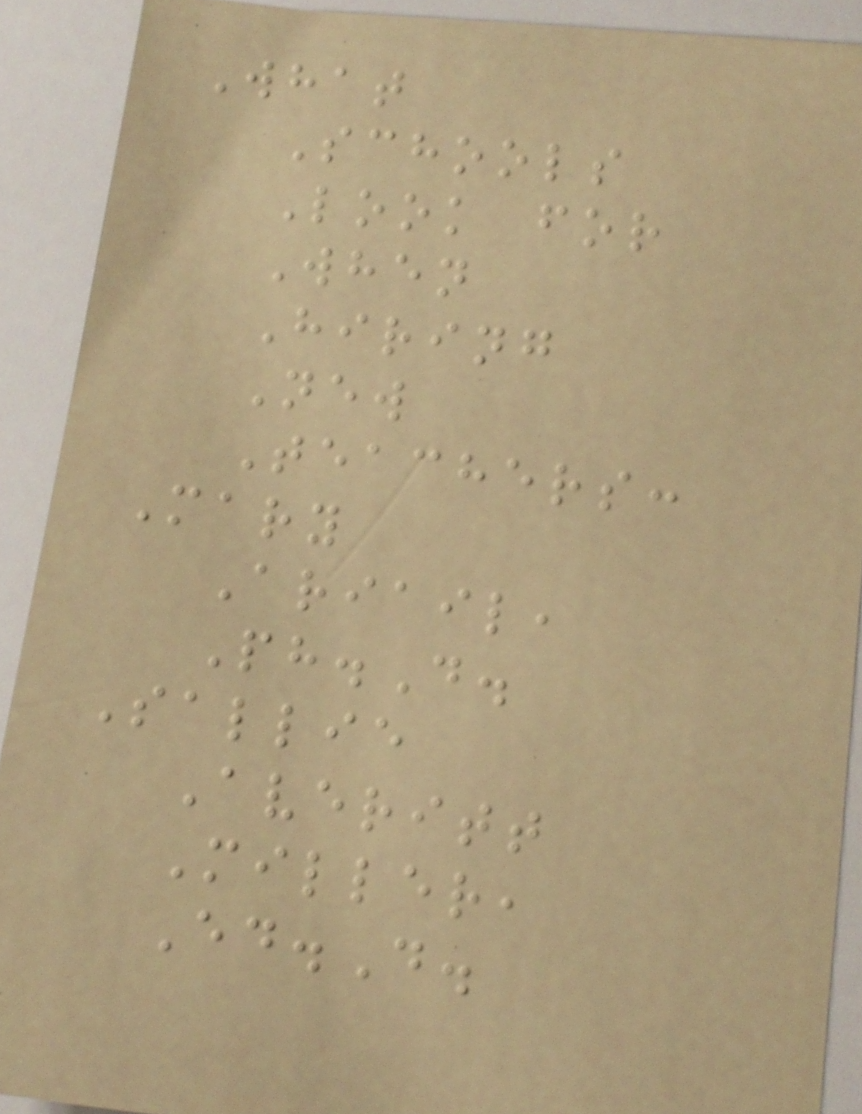What
Schools
Look for
When
Hiring
New
Teachers:
Mary
Ariail,
Ph.D.
Sallie
Averitt
Miller,
Ed.D.
